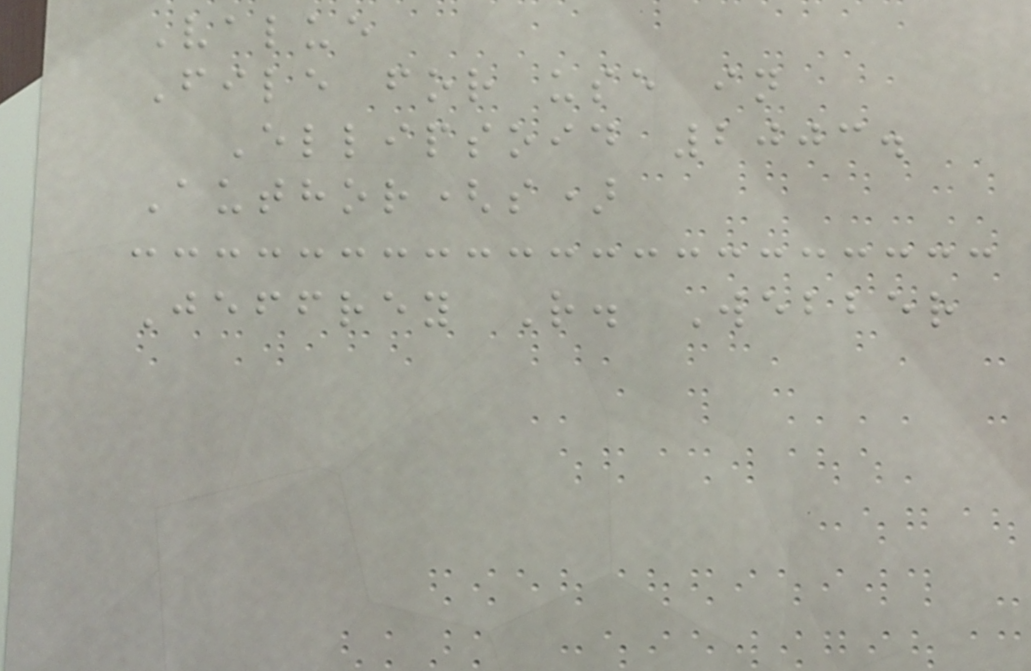Value
File for use in
Ellipsoid 2003.
Author(s)
Jeffrey R. Webber
